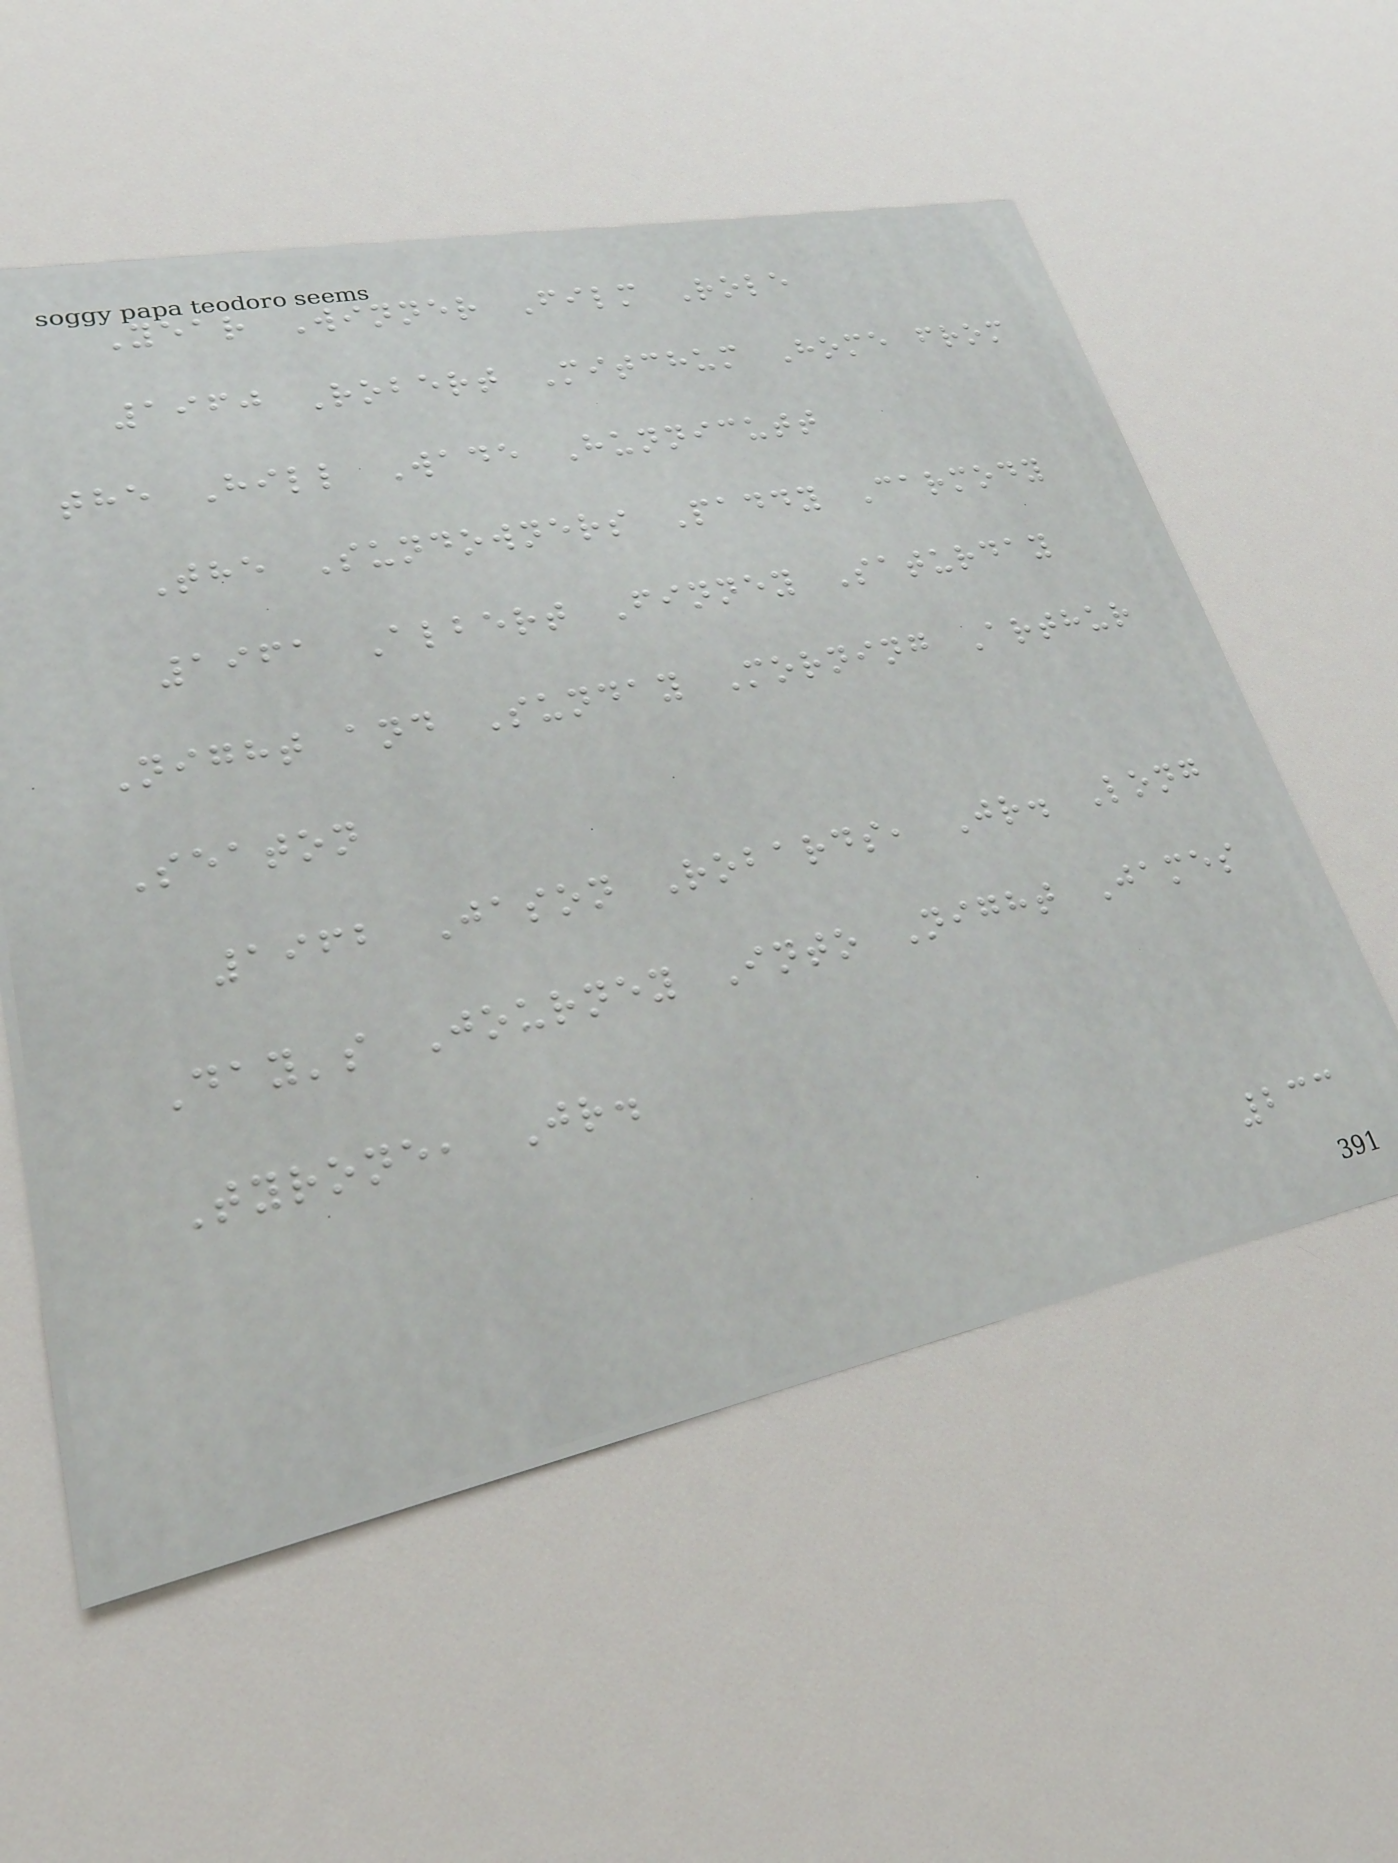Year Winner Film Role
1960 Robert Mitchum Home from
the Hill Wade Hunnicutt
The Sundowners Paddy Carmody
1961 Albert Finney Saturday
Night and Sunday Morning Arthur
Seaton
1962 Jason Robards, Jr. Long
Day's Journey Into Night James
Tyrone, Jr.
233
